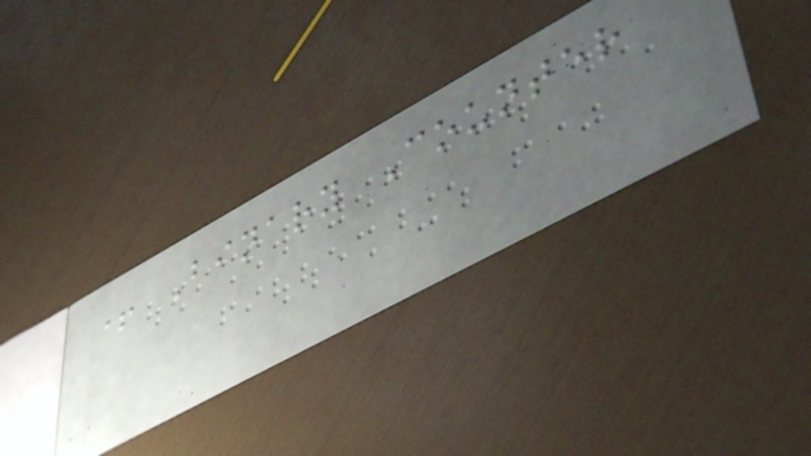+ Binary Counter
